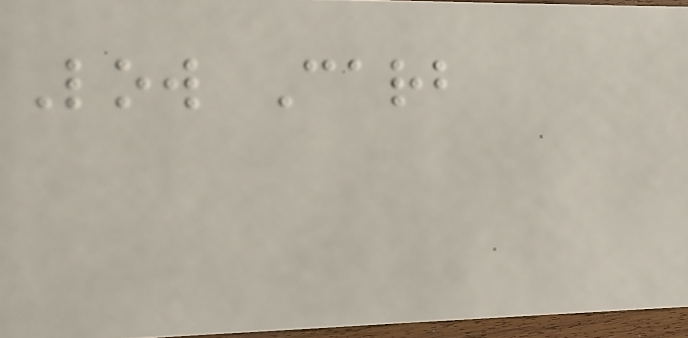Low Carb
